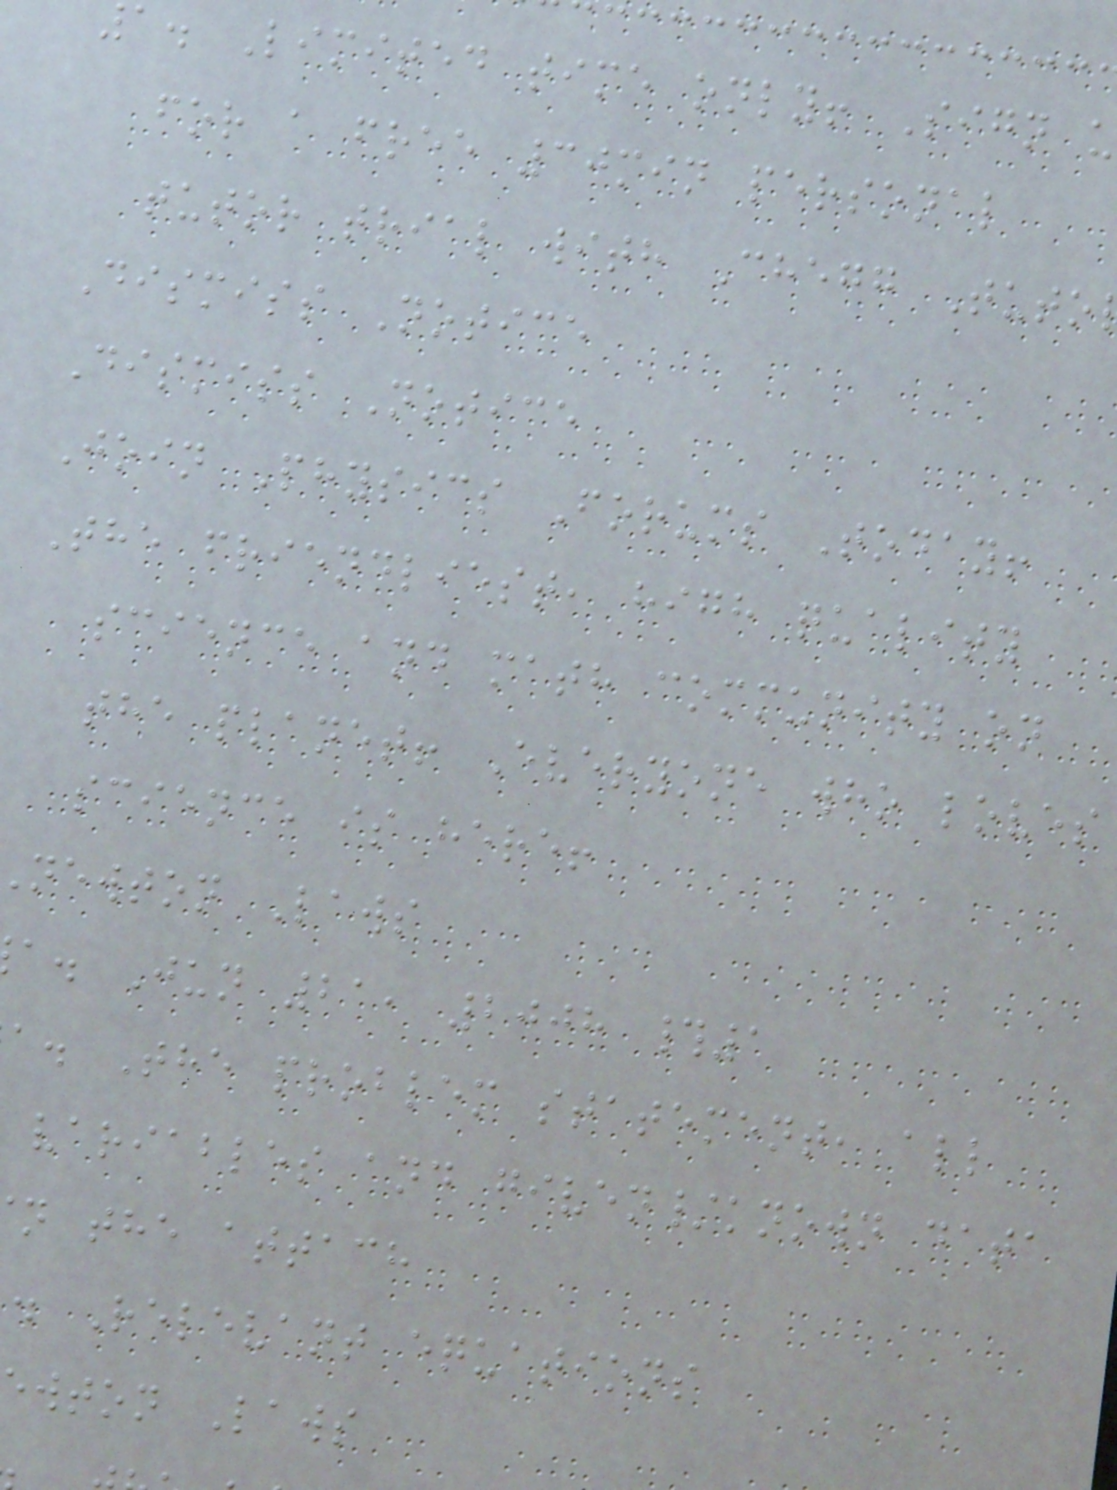a. Limited time only! Sign u
for a free 30min personal
tutor trial with Chegg Tuto
Dismiss Notice
Dismiss Notice
Join Physics Forums Today!
The friendliest, high quality
science and math community on
the planet! Everyone who loves
science is here!
newton Laws
a. Jun 21, 2008 #1
a. The problem statement, all
variables and given/known data
n the attach
. Relevant equations
ewton Laws
